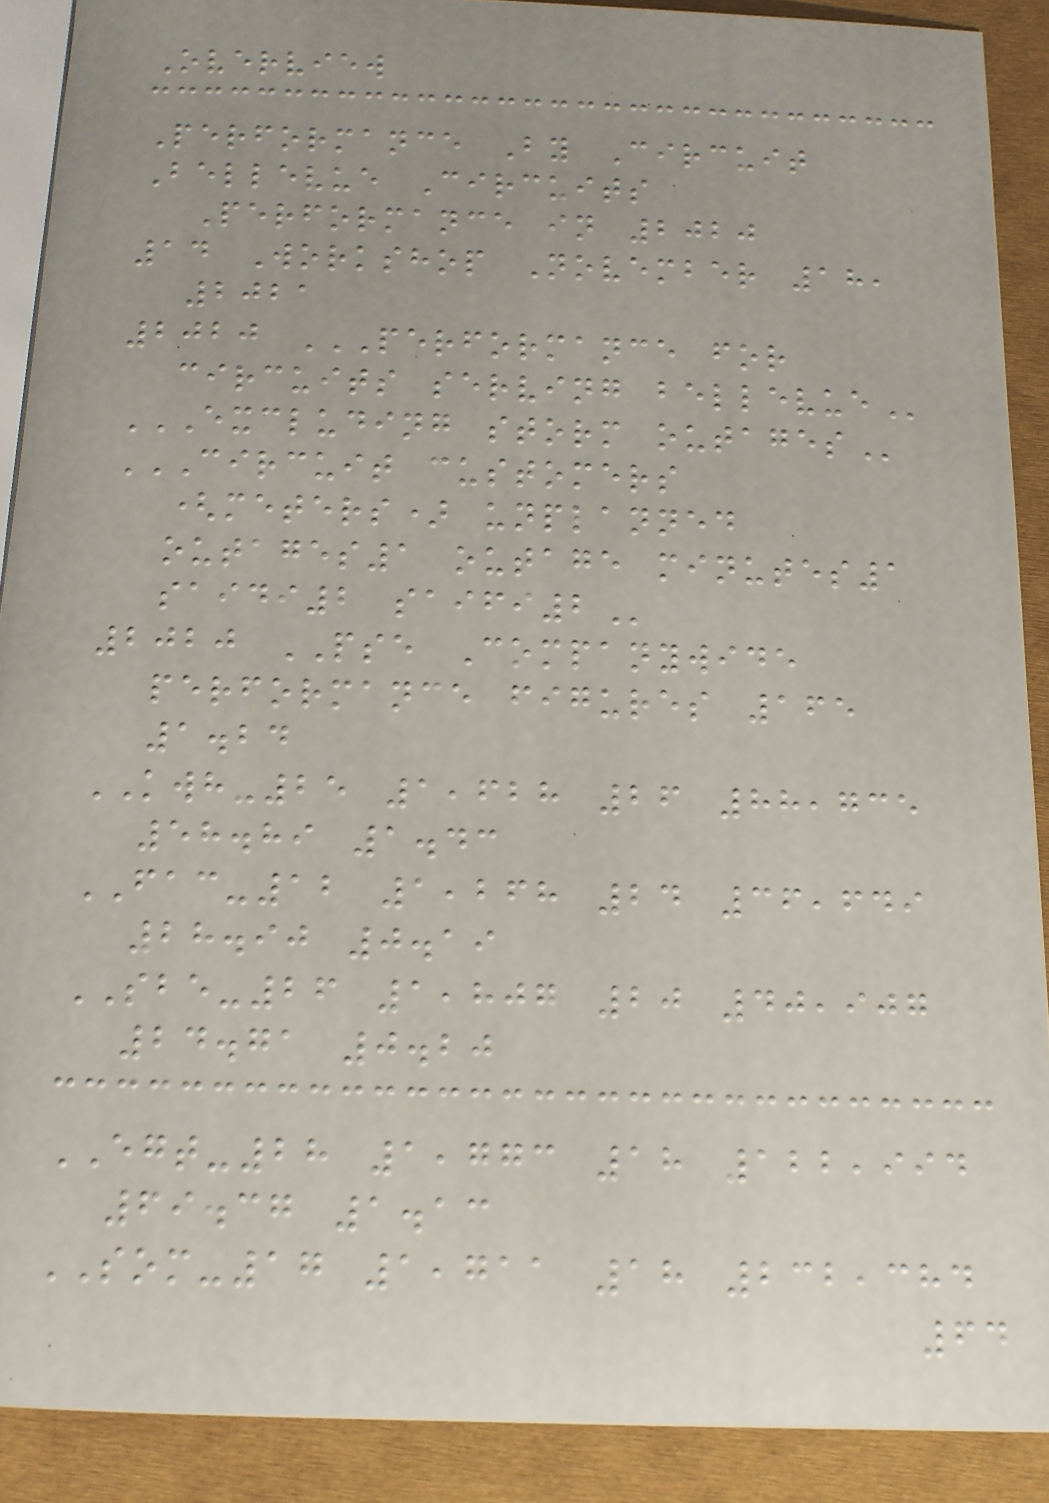Overview
Performance By Circuit
Bellevue Circuits
Performance in 2020
14 Workshop November 18,
2021
2020 PERFORMANCE FOR
CIRCUITS SERVING BELLEVUE
EXCLUDING STORM OUTAGES
CIRCUIT CUSTOMERS
(METERS) UNPLANNED
OUTAGES1 OUTAGE MINUTES1
SAIDI2 SAIFI2
2020 PSE Companywide
performance figures 165
1.24
KWH-25 1,628 26 88,735
58.89 1.43
FAC-12 1,268 24 36,649
28.90 0.19
SBE-26 1,807 20 40,907
24.71 0.20
EGT-28 1,773 18 122,994
69.37 1.13
SOM-17 1,711 18 232,384
64
